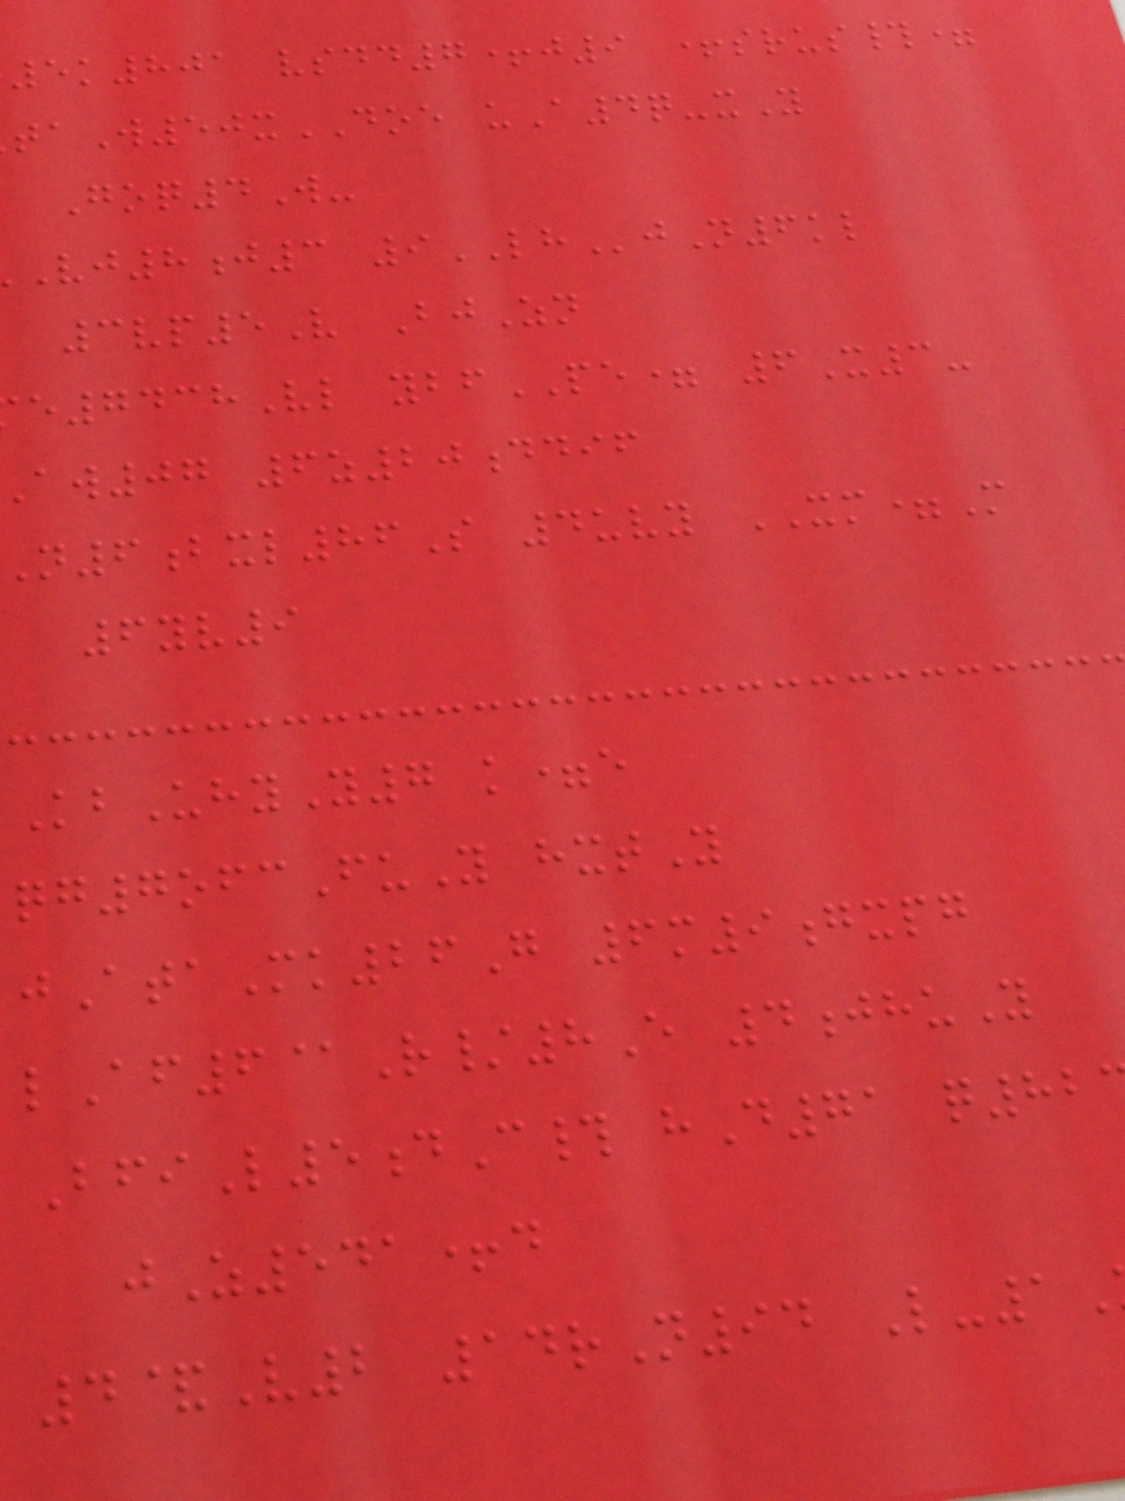5k801 vsdd7+j9 +srus#=
aW50xDOE uA4q-xY
Goq4W-
vj8j3 9LHjN6kl
3vp5V BjZn
e7438Vl ybfPE= 6X3-
aw07 6z20ddif
6bxl86S 4uvy XM=M
6yv9
KbUhyY7 k=e
qg7ofcFuY hxtY
jAtaMk26G 6m9gxpg
lAf6@R/8E 4jhuY
BfiL5dC# hD71 q82
jZ541+d
4&V2 14rN94 L-1
